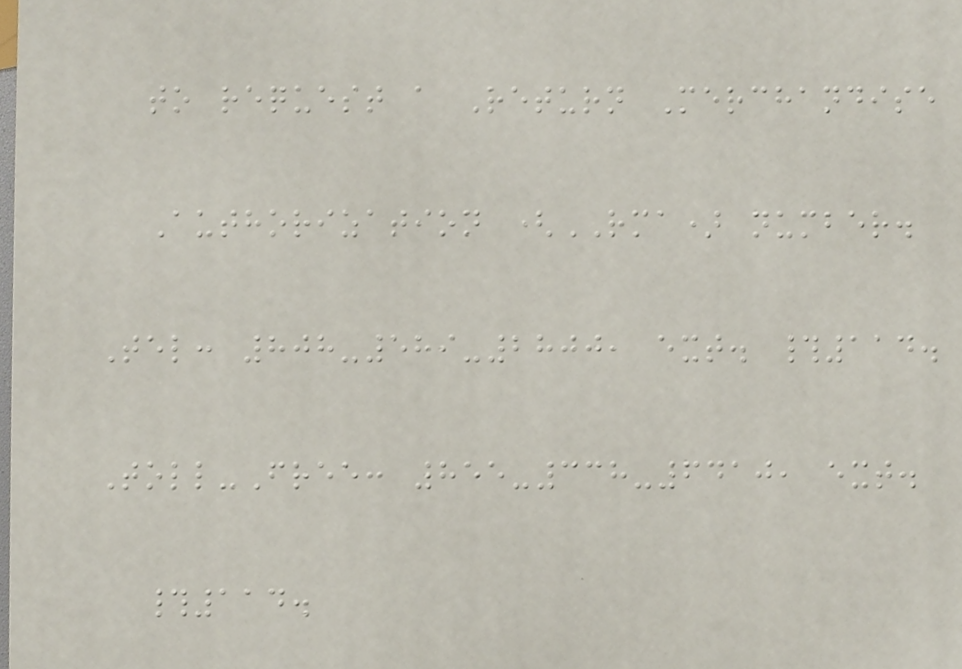to request a Return Merchandise
Authorization (RMA) number.
Tel: 808-589-2800, ext. #114.
Toll-Free: 855-338-6410, ext.
#114.
